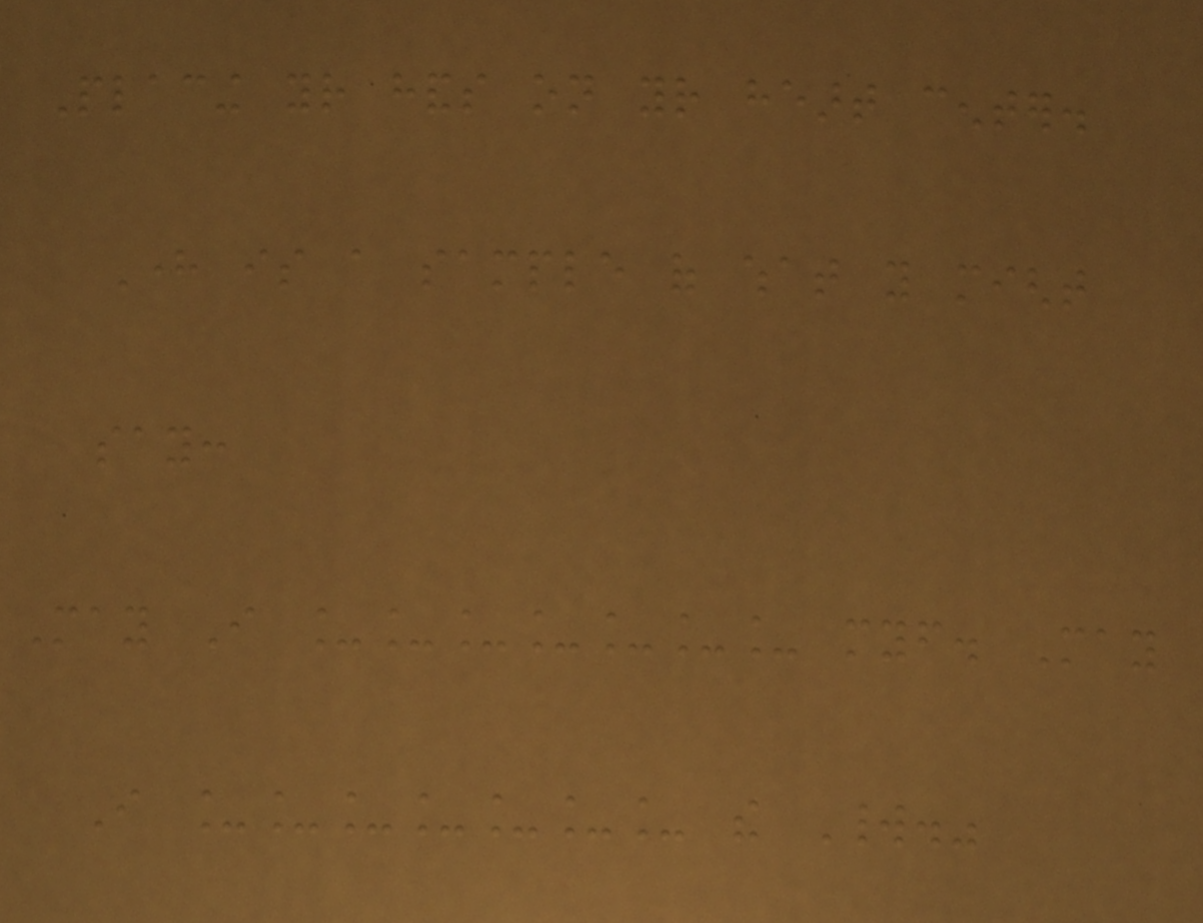Placing your hands on your heart center.
Here is a sample of what you might
say:
May I _______ myself. May
I _______ the World."
